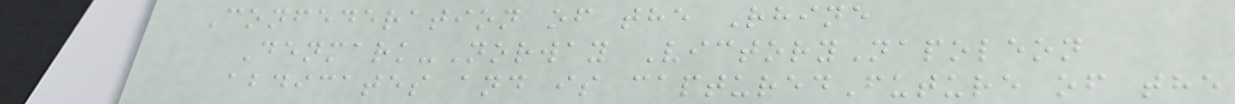Confederation of the Rhine
Denmark-Norway VictoryNapoleon
abdicates and is capturedFuture of the
